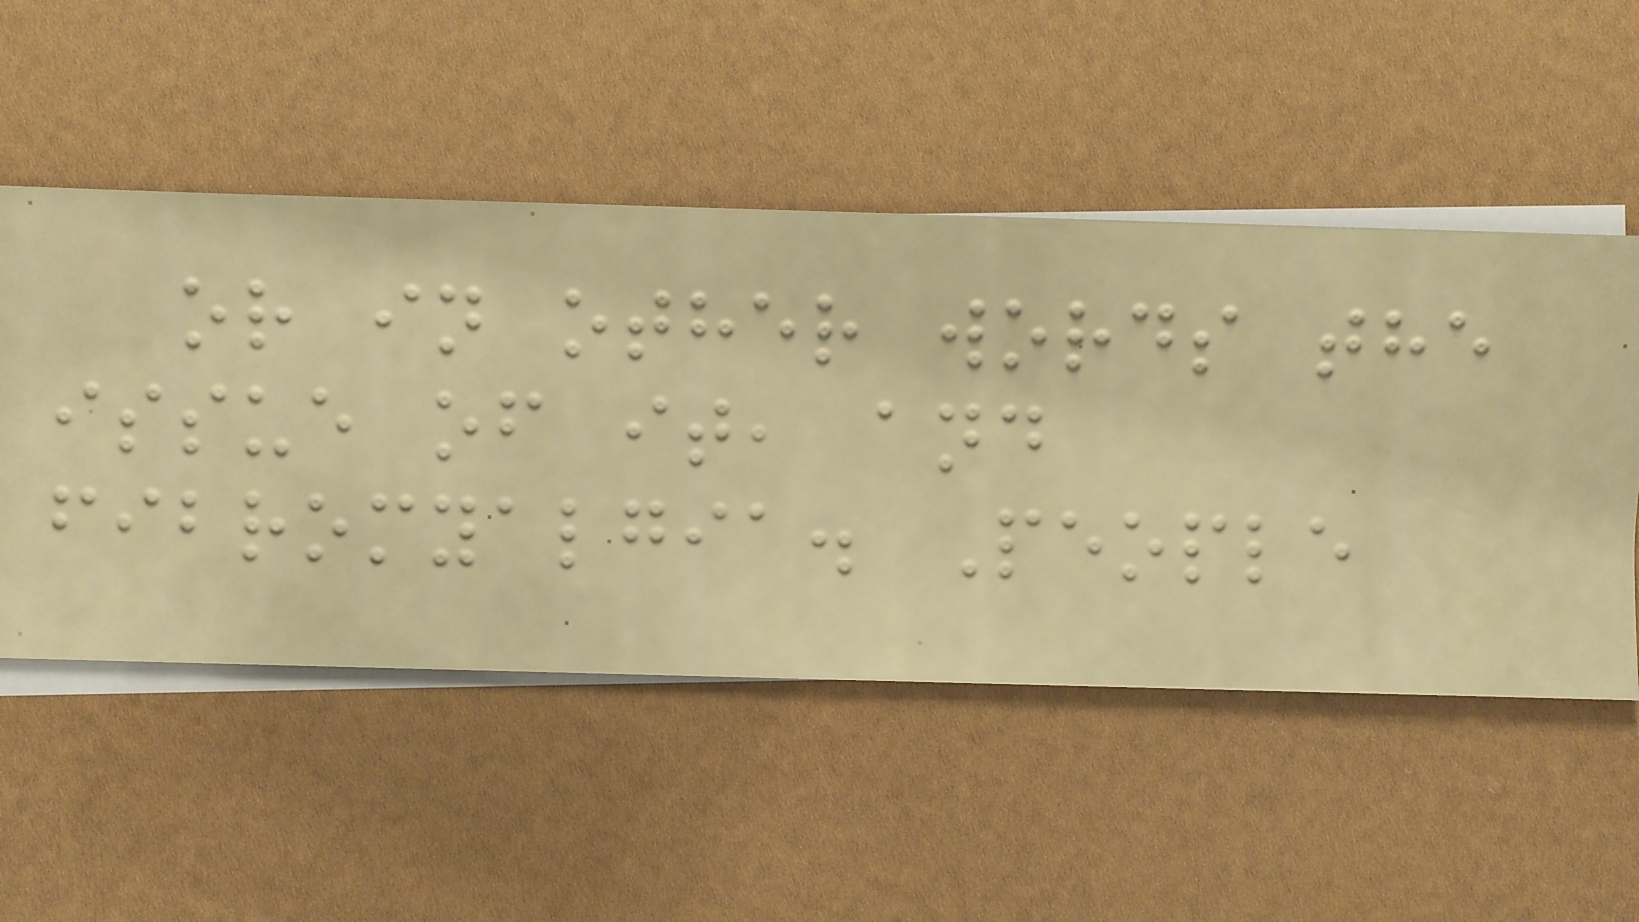or in other words the
issue of it, and
fibromyalgia. People
